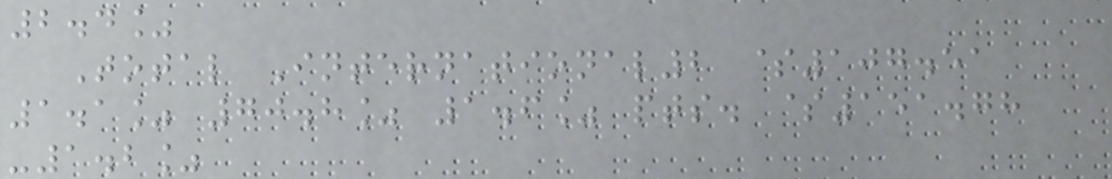2.4%
Total International2 $107.51
1.1% 70.8% 1.6% pts. $151.78
-1.2%
